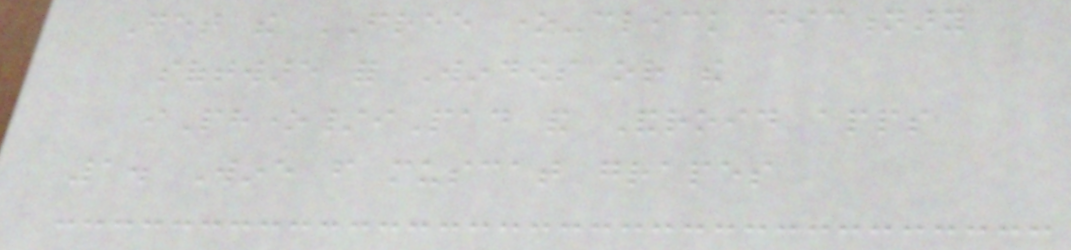Get the FREE one-click dictionary
software for Windows or the
iPhone/iPad and Android apps
1. Wine from muscat grapes
